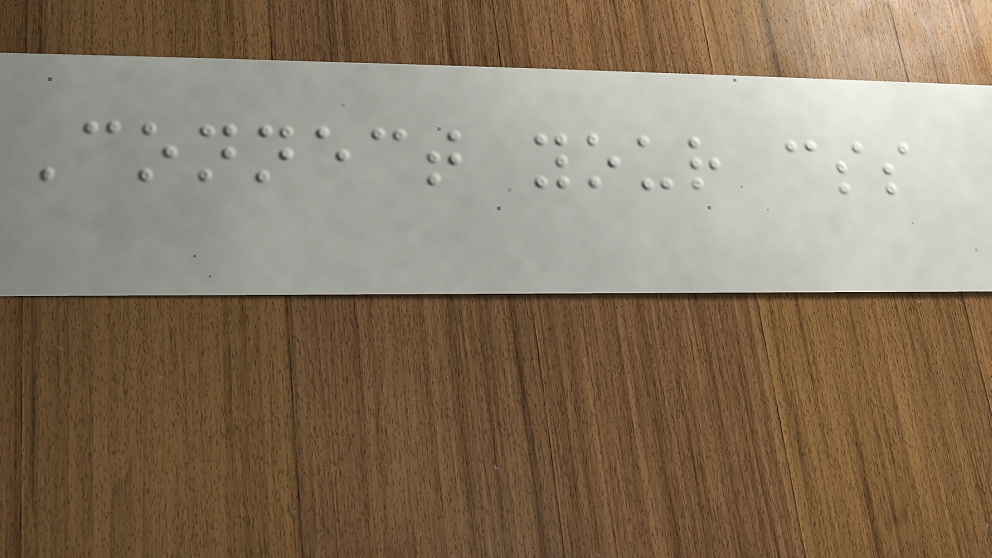Connect your css
